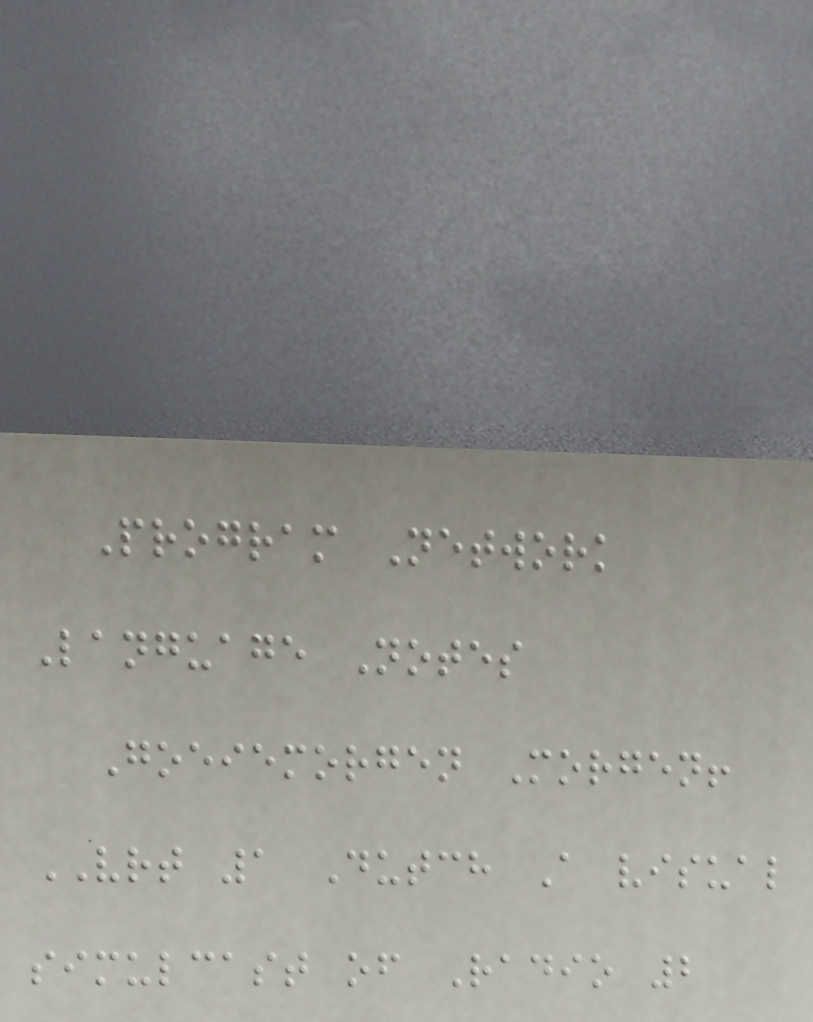Program Network
Language Notes
Goeiemorgen Morgen!
VRT 1 Dutch A visual
simulcast of Radio 2
